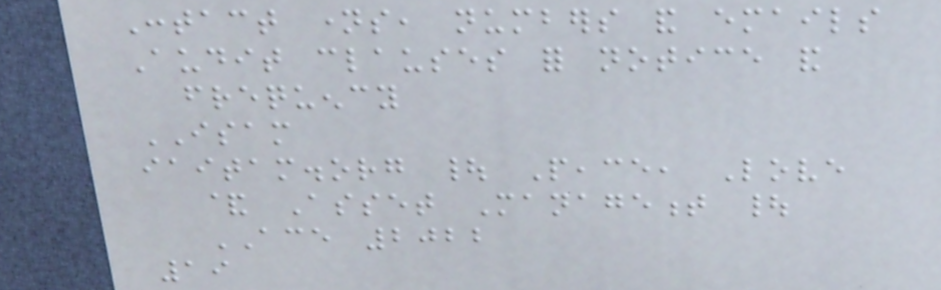Contact names, numbers and emails
Audit clauses for notice and
frequency
ISAM
iaitam.org | Peace, Love
& Asset Management |
ACE 2022
19
